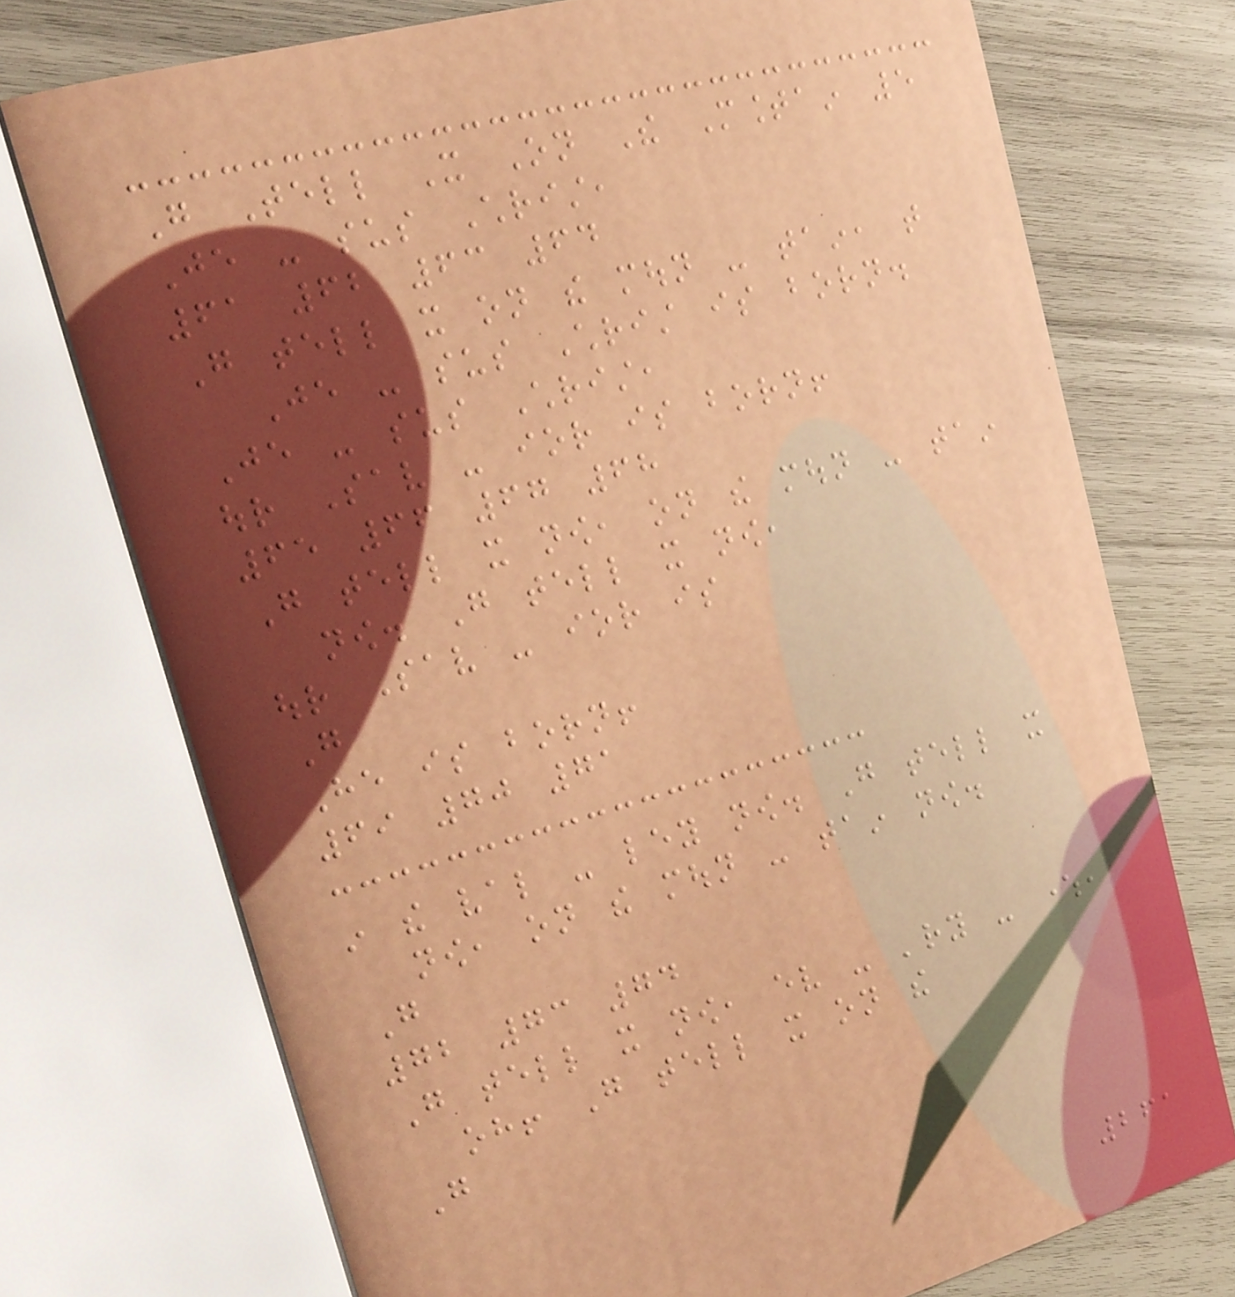Go Tell It On The Mountain 5
Je - sus Christ,
61 62 63 64
Go tell it on the moun - tain, that
Je - sus Christ is born.
Je - sus Christ,
our Sav - ior is born!
65 66 67 68
Go tell it now, on the moun - tain
now. Go tell it now,
our Sav - ior is
Go
He is born!
69 70 71
in the val - ley now. Go tell it
now, on the moun - tain now.
Go
72 73 74
Go tell it now, ev - 'ry - where,
oh! Go tell it on the
Go
261
